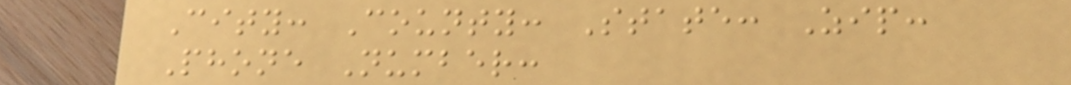City: County: State: Zip:
Phone Number:
